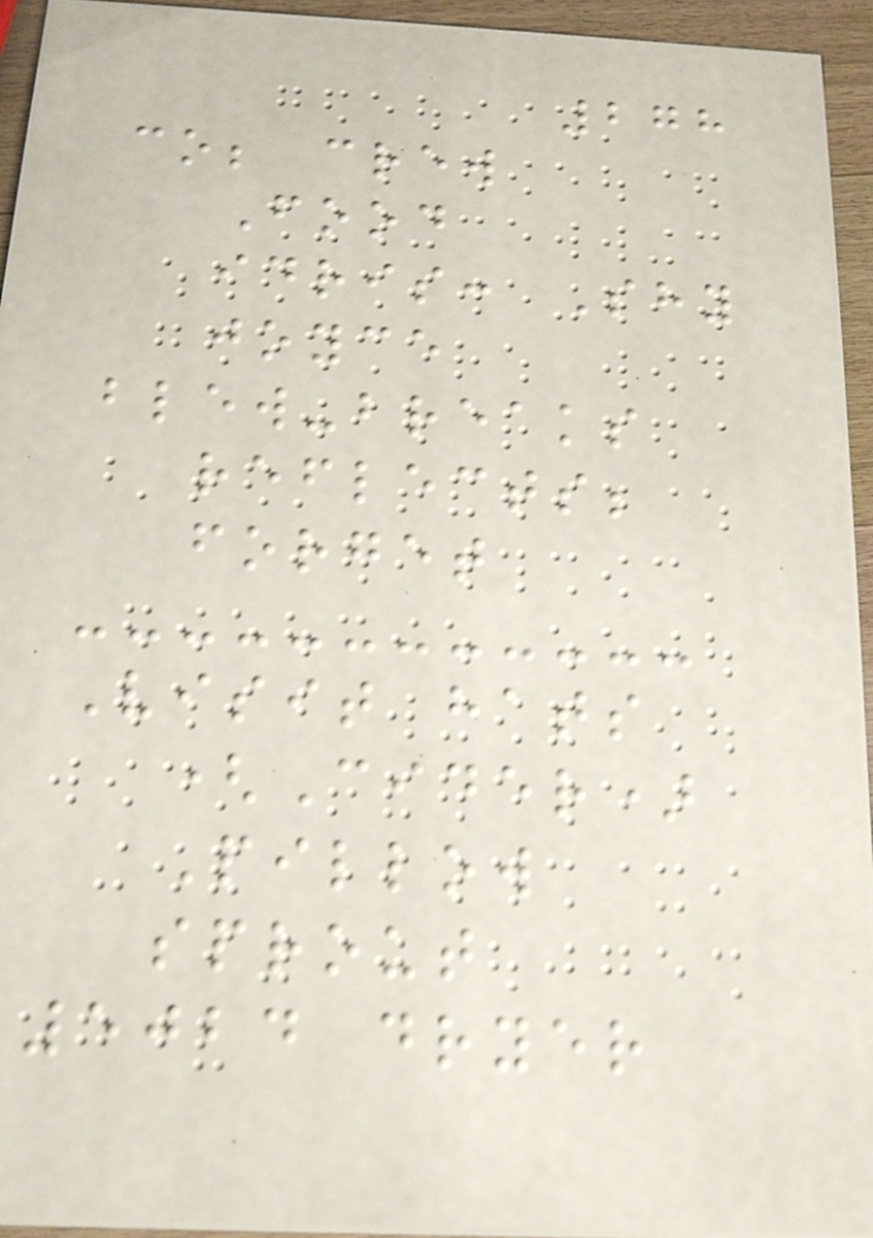278
co; crew
Food
idris: Shy
joyce
blew-breaks
reflects;
forget
Visit hats
(Cider)
Pillow
sprout
5024 dryer
